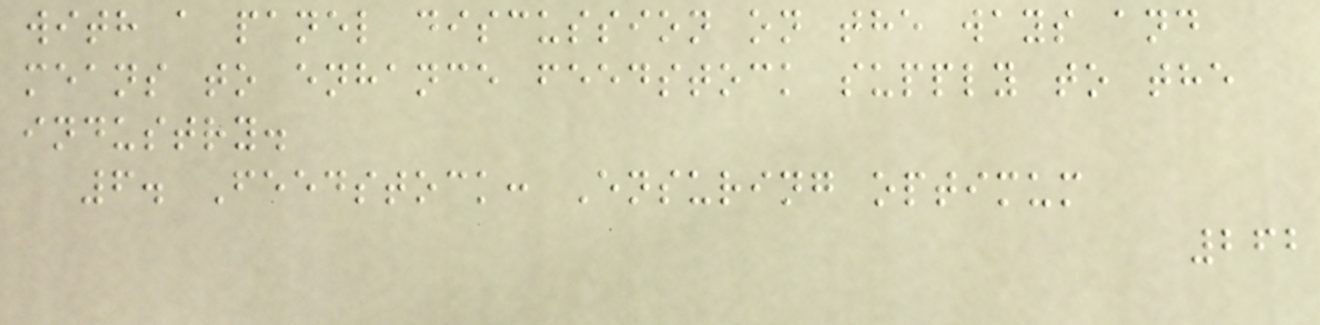with a panel discussion on the ways and
means to enhance feedstock supply to the
industry.
6. Feedstock: Ensuring optimum
262
